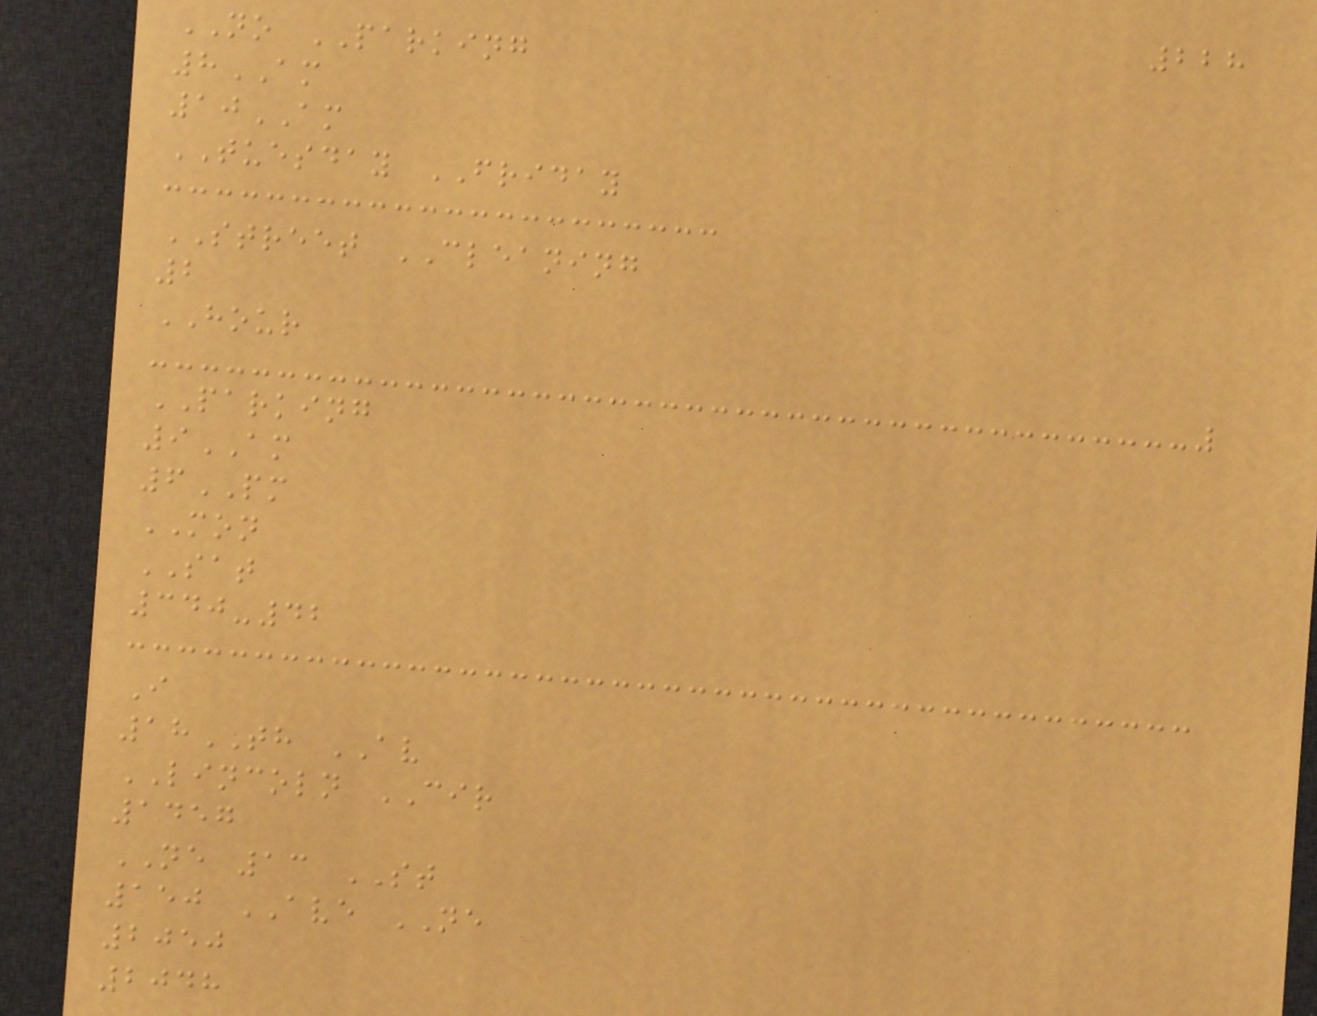228
NO PARKING
8AM
10AM
TUESDAY FRIDAY
STREET CLEANING
2
HOUR
PARKING
9AM
6PM
MON
SAT
340-42
I
18TH AV
LINCOLN CIR
1457
NE 13 ST
150 AVE NE
2050
2048
